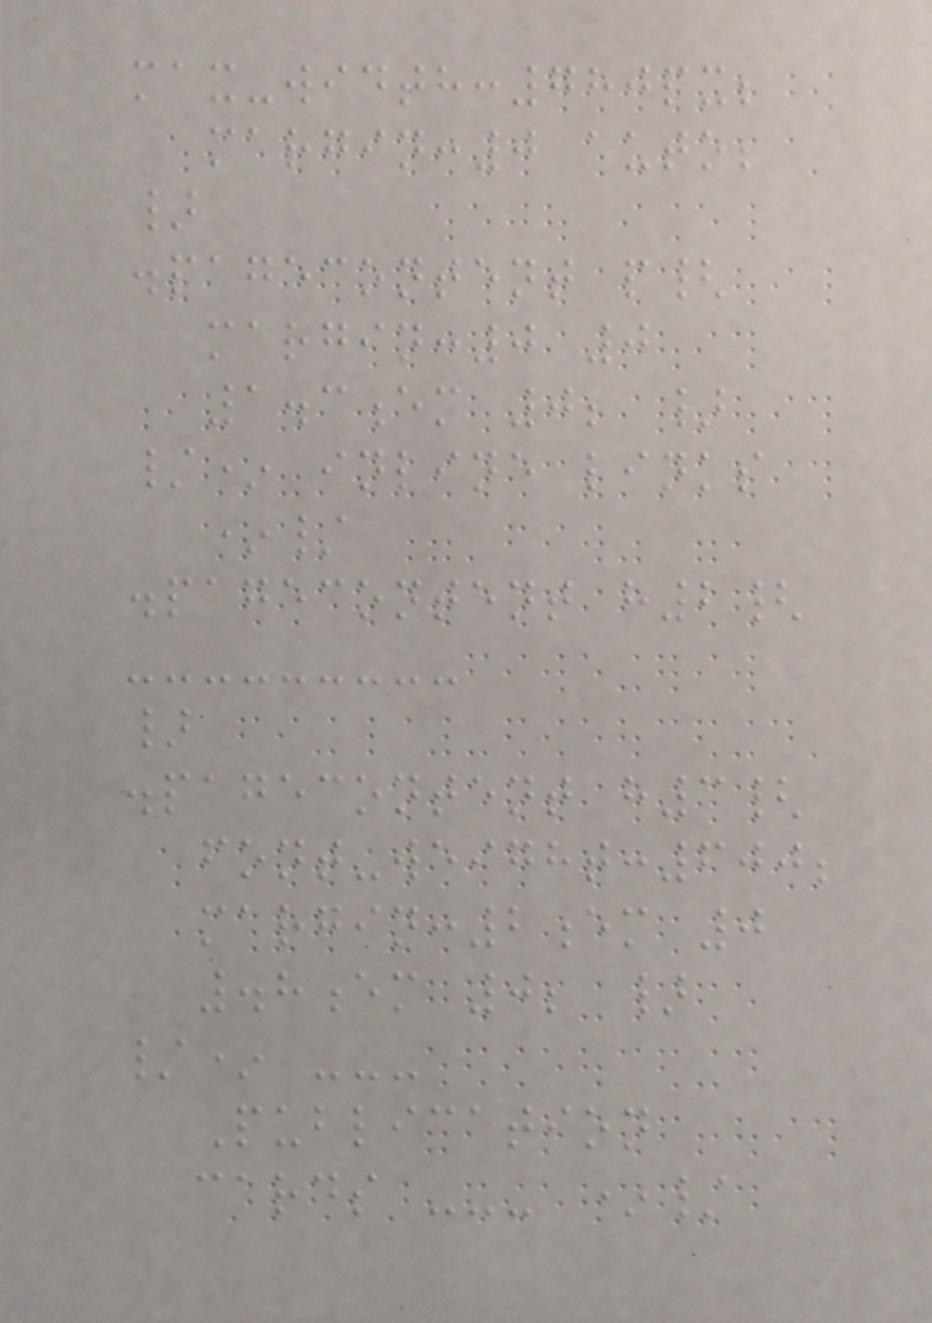max-width:780px;
margin:0 auto;
}
.pagecontent p{
margin:0 0
1.3em 0; }
/* inline links
*/
.pagecontent h2{
}
.pagecontent h3{
font-weight:600;
margin:2em 0
.8em 0; }
/* ---
Publication
cards --- */
